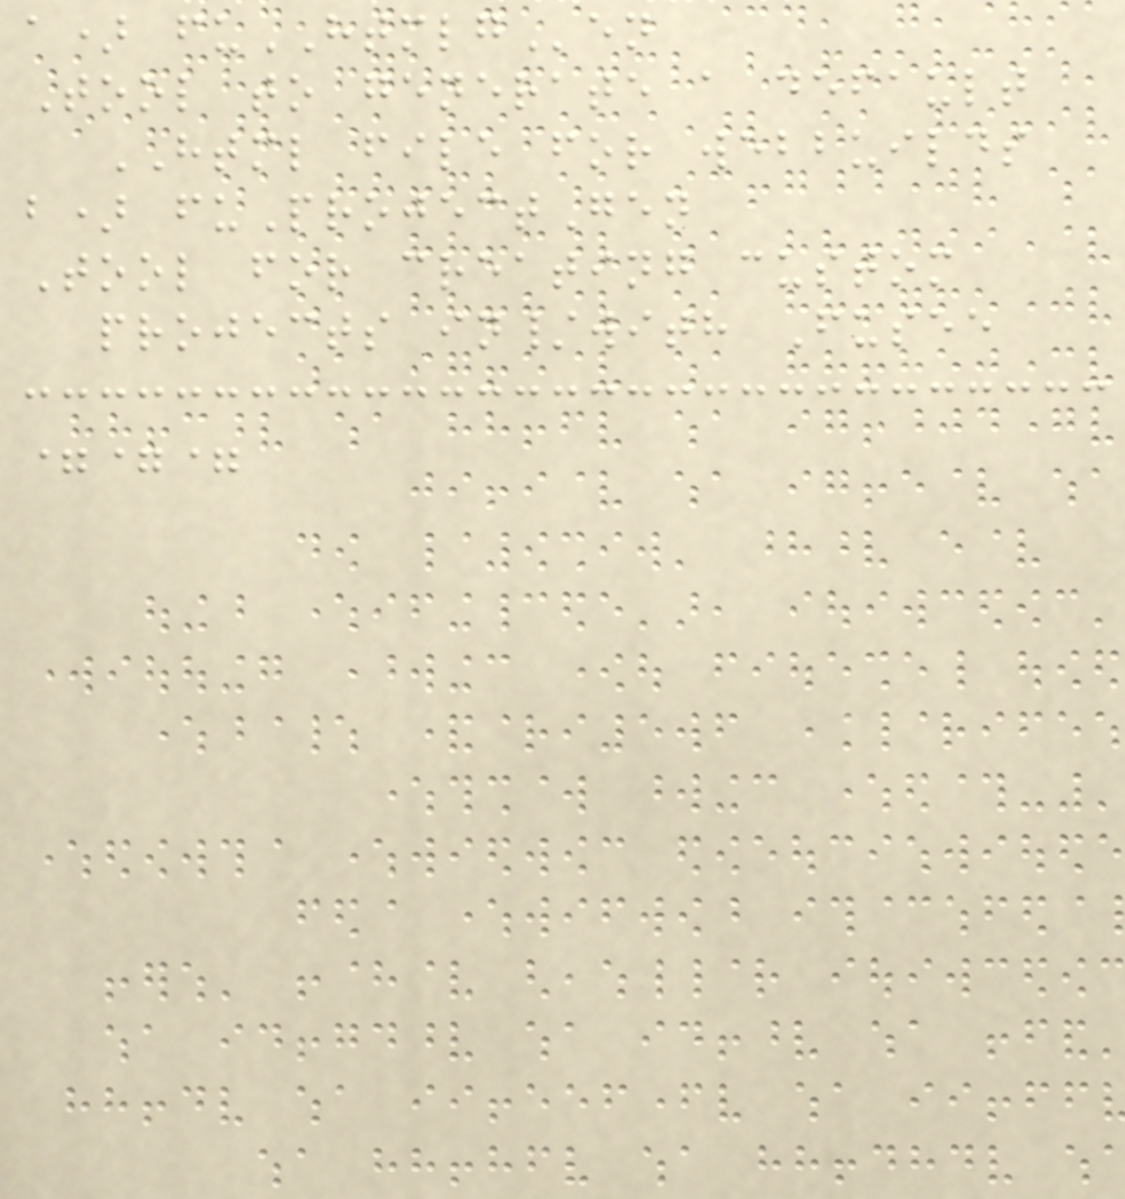a) fuHTMLGen
Tool to generate a default
HTML file for webbuilds
b) fuProjectGen
Tool for creating custom
projects in/with Fusee
===
